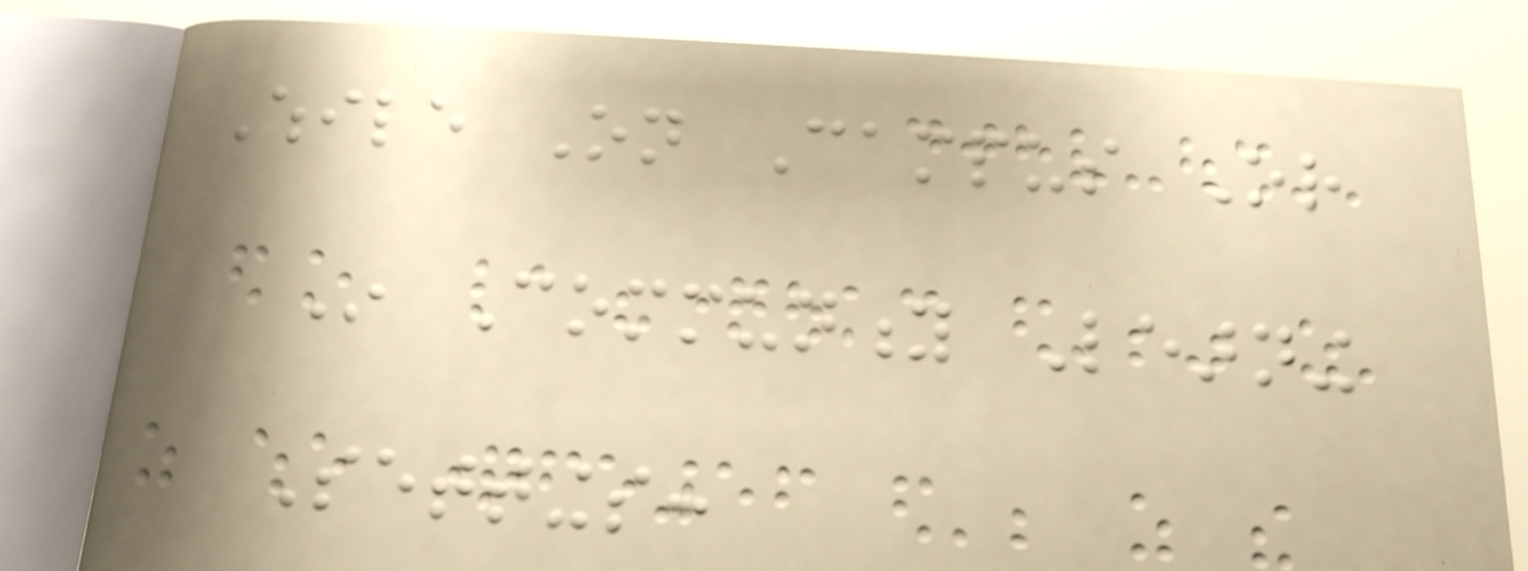While On Campus Or
In Community Learning
Settings:
